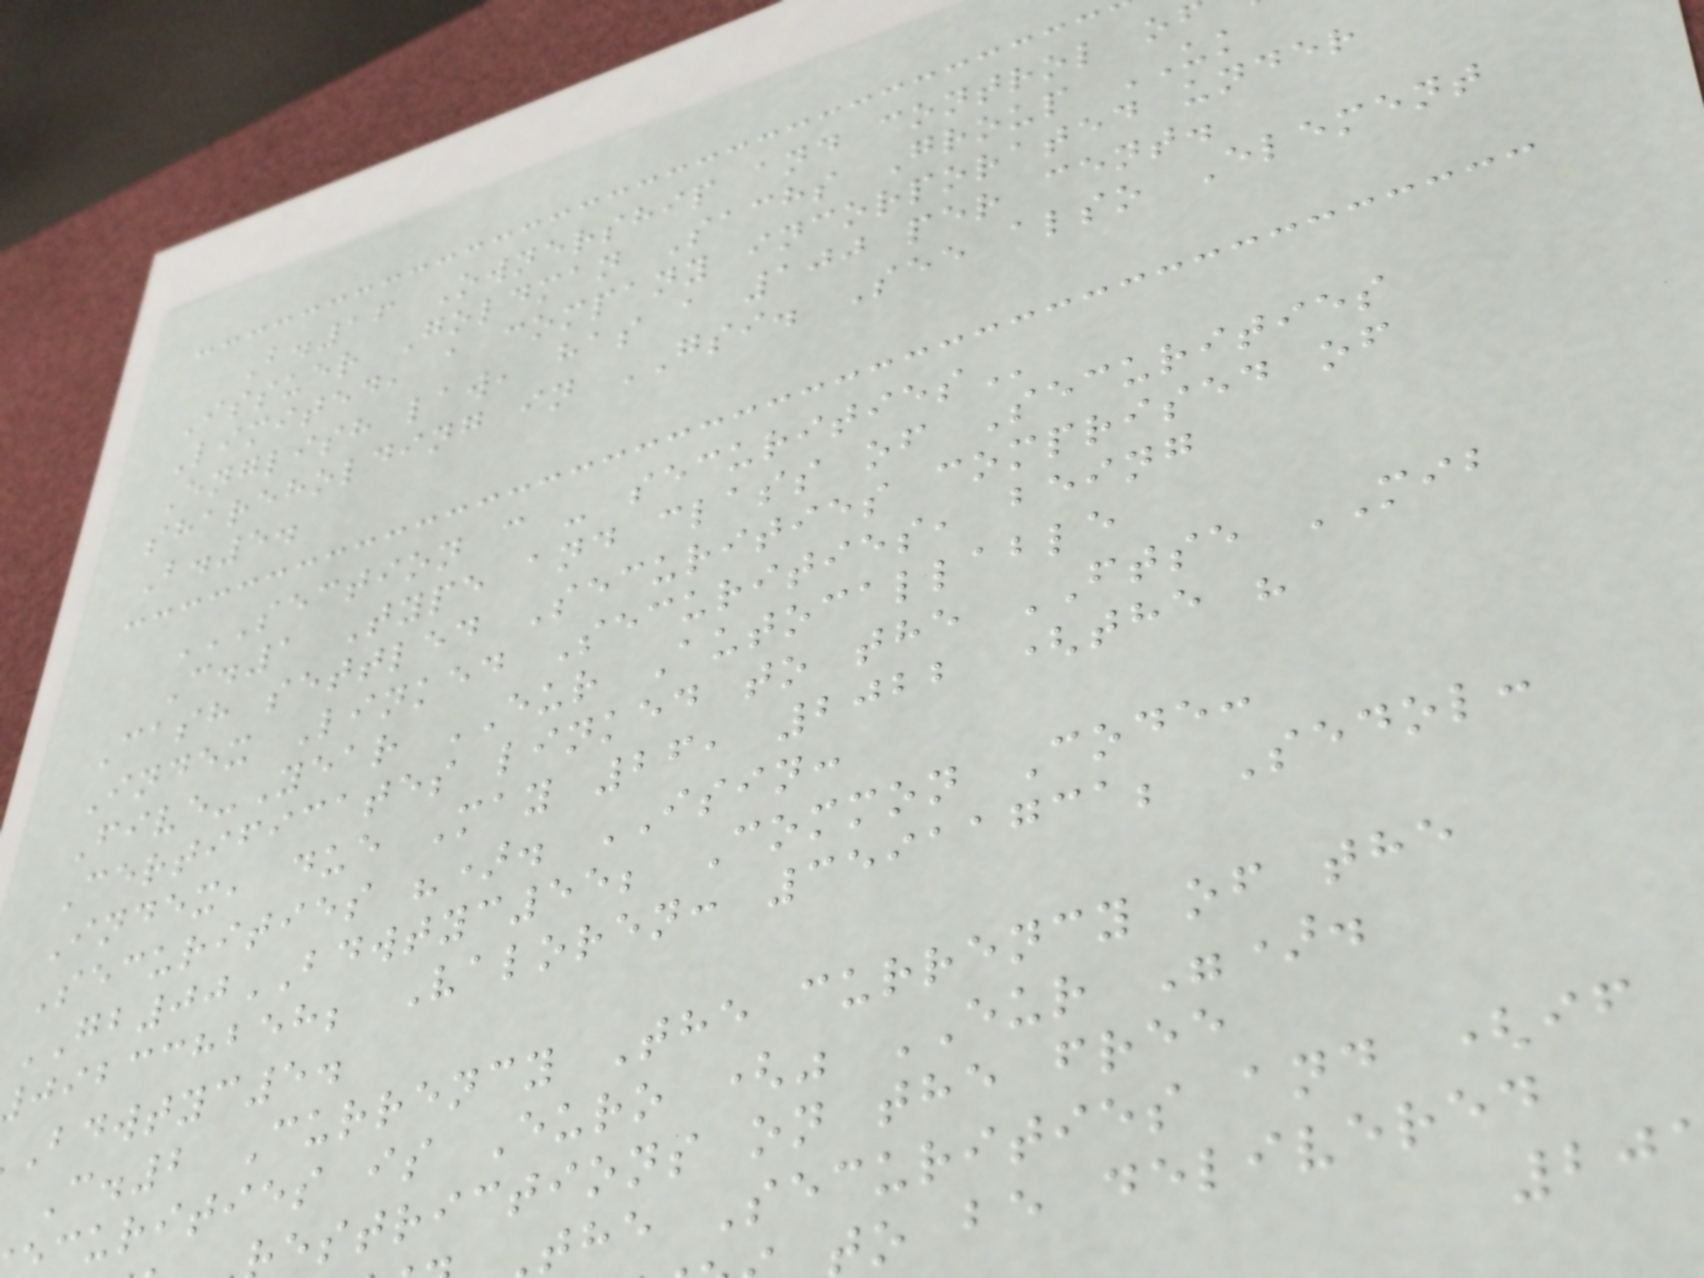B.16 Ownership and control o
Issuer Goldman Sachs Group UK
Limited, a company incorporated under
English law, has a 100 per cent.
shareholding in GSI. See also Element
B.5.
SECTION C - SECURITIES
C.1 Type and class of Securities
Cash settled Securities comprised of
Index Linked Securities, being
Five-Year EUR Autocallable
Certificates linked to the FTSE MIB
Index, due May 26, 2022 (the "
Securities "). ISIN:
GB00BDWTYC55; Common Code:
jibcchbeh; Valoren: 35911731; Sedol:
bdwtyc5.
C.2 Currency The currency of the
curities is Euro (" EUR ").
estrictions on the free
the Securities and (if
to be delivered
